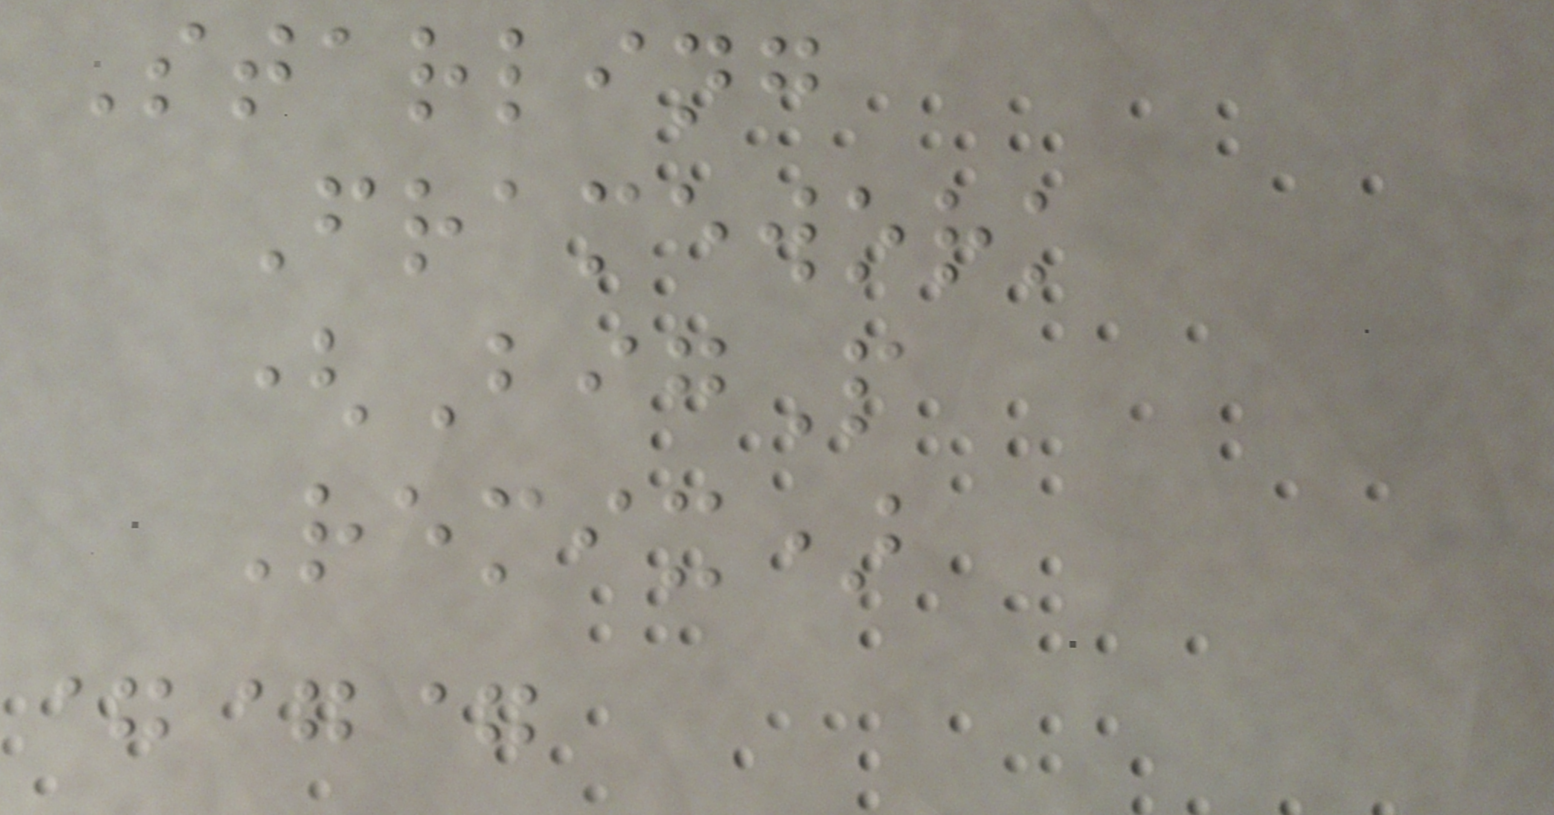Starling
Framework
(BigP
Remix)
===
